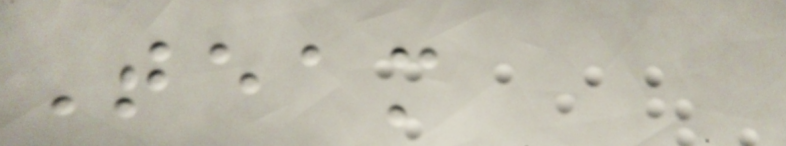Team
